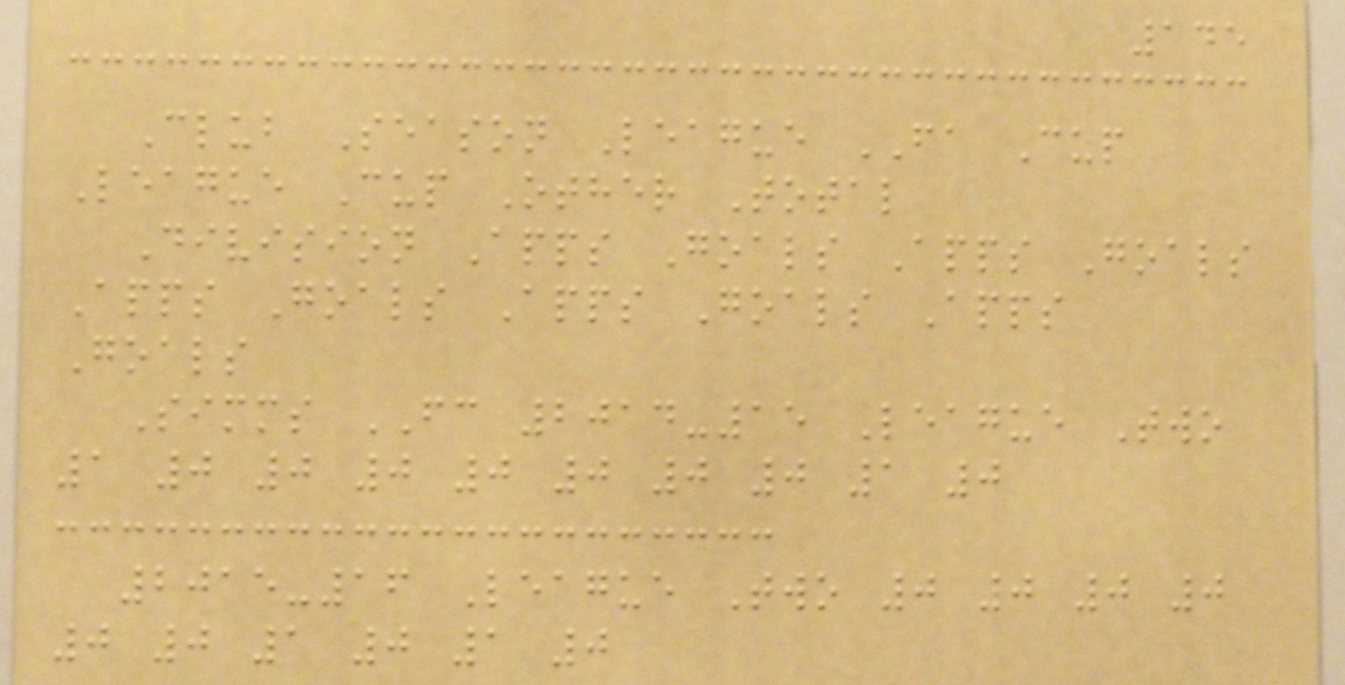145
Club Season League FA Cup
League Cup Other Total
Division Apps Goals Apps Goals
Apps Goals Apps Goals Apps
Goals
Simms FC 2014-15 League Two
1 0 0 0 0 0 0 0 1 0
2015-16 League Two 0 0 0 0
0 0 1 0 1 0
